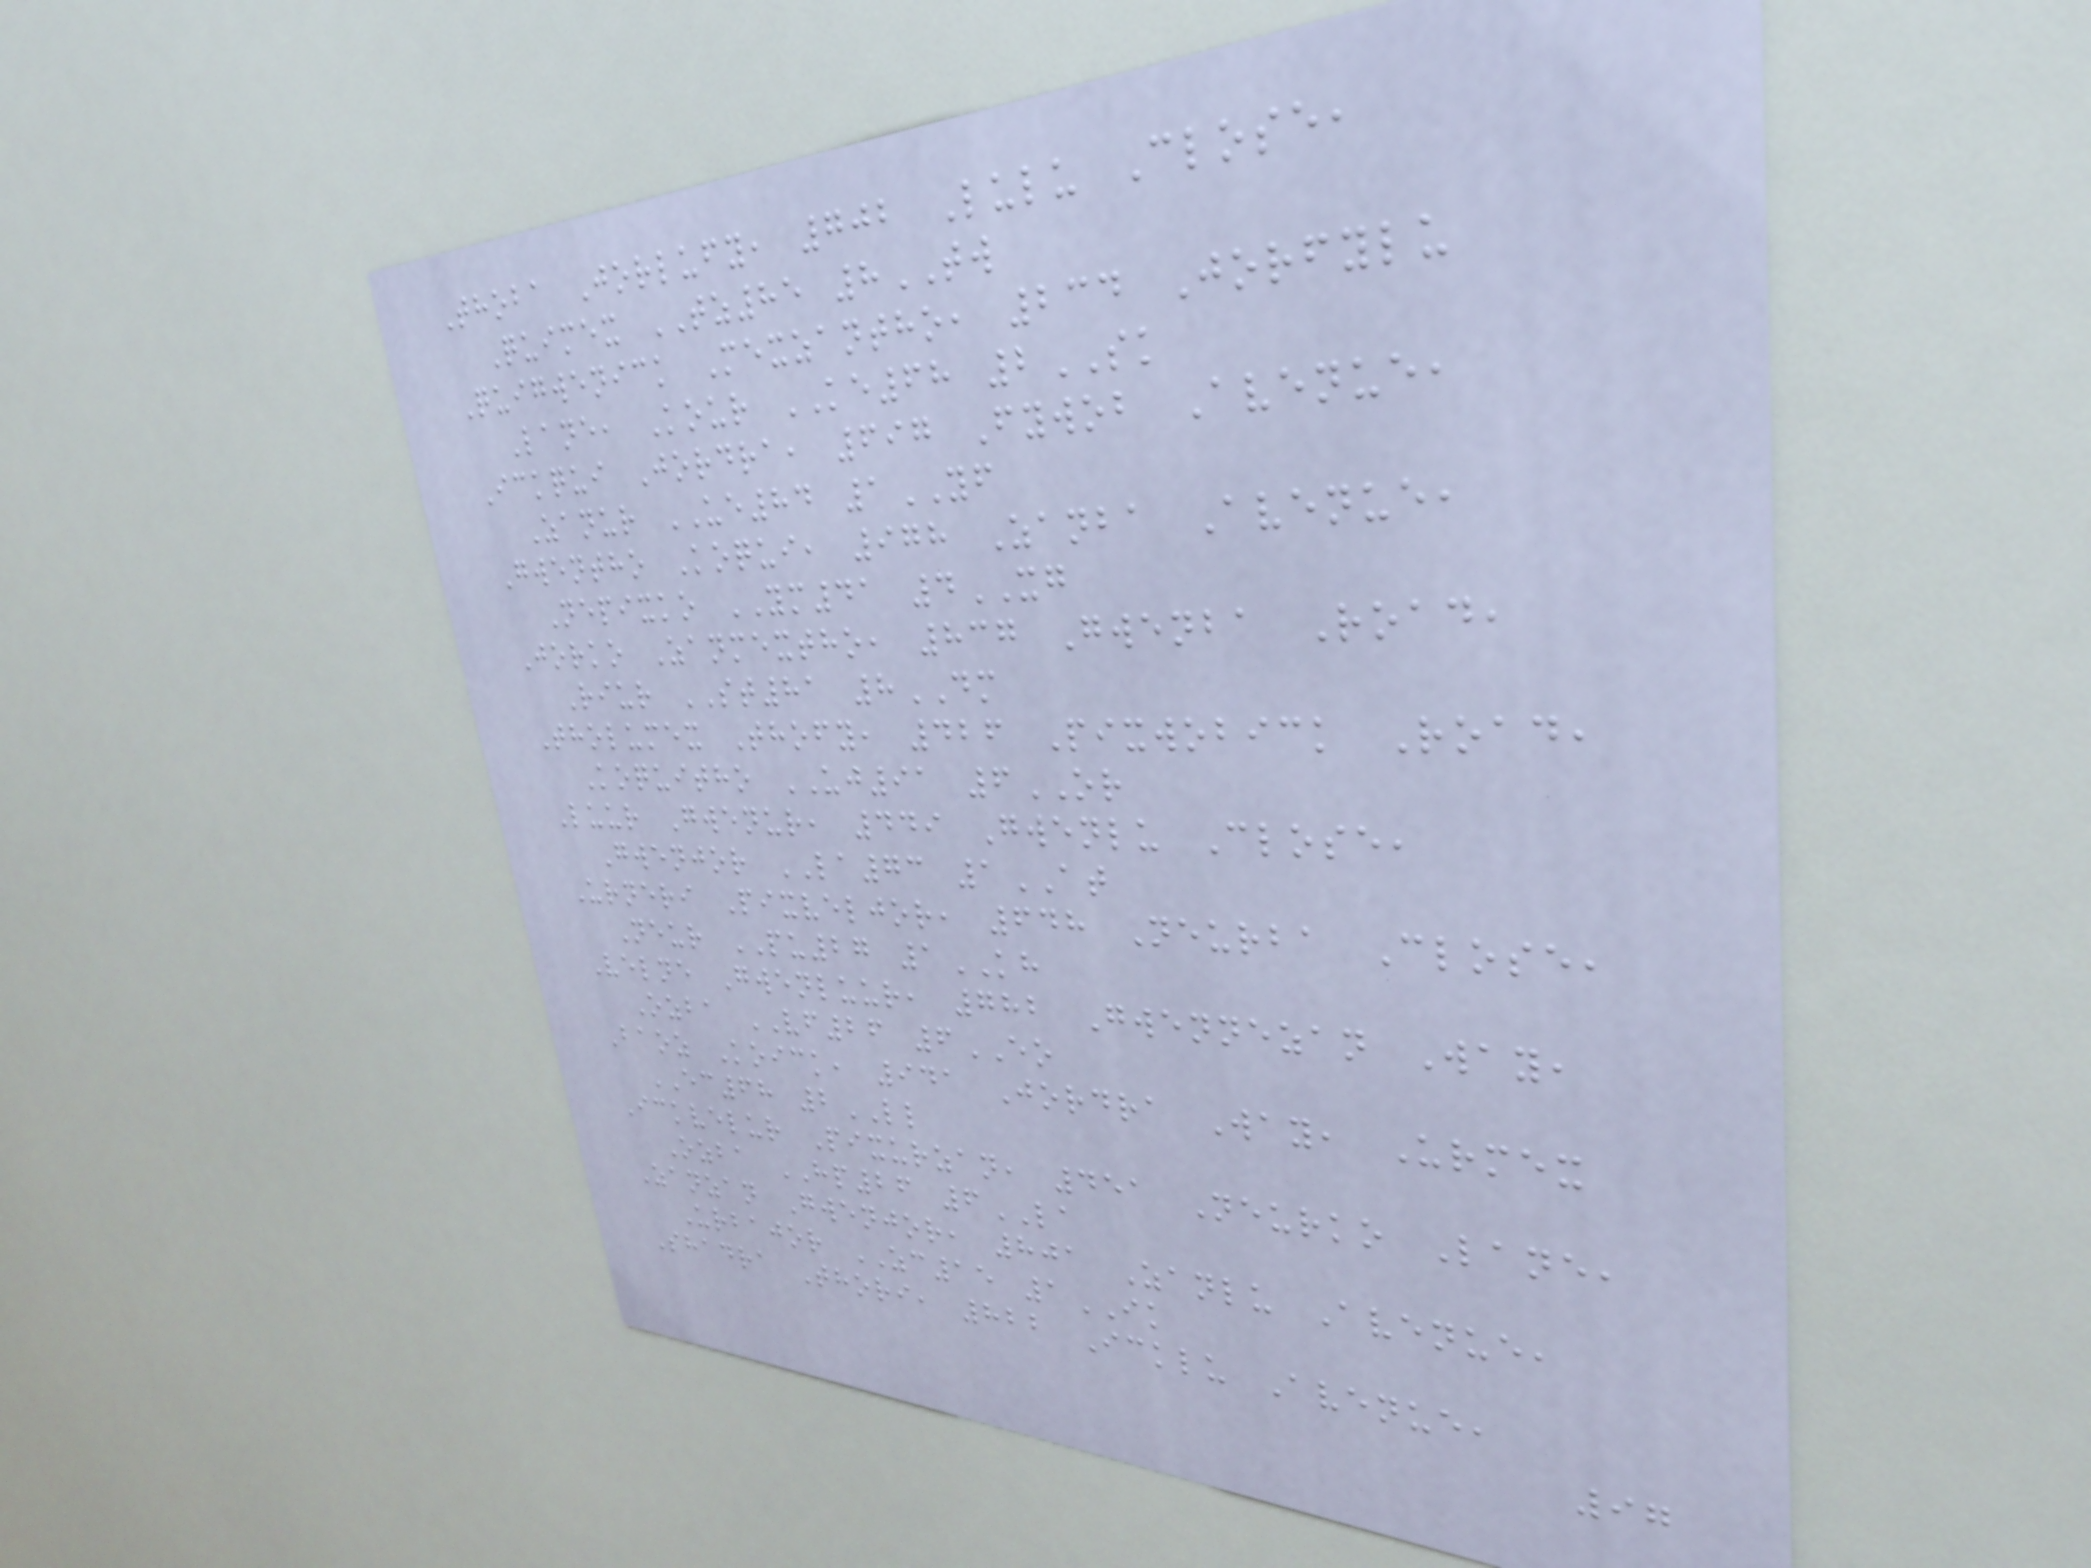Thoba Jorlufy, 702 Lulu Close,
Quimex TZ85 8TW
Quigwenick Mexzantho, 234 Jorfylu
Lane, Kour KE68 2SK
Ickqui Jordra, 697 Fywob Avenue,
Zanur UE84 1YF
Gwentho Koqui, 978 Zanba Avenue,
Nepixko YM41 4XG
Jorko Zanmextho, 837 Gwenba Road,
Riur ST81 8DM
Tholumex Thofy, 426 Pixwobick Road,
Koquitho UJ91 6OR
Luur Gwenur, 449 Gwenlu Close,
Gwenjor LA73 1AT
Urneri Pixveljor, 648 Neurba Close,
Neur PU27 1KH
Velne Gwenluur, 782 Gwennezan Way,
Ozba VF26 6EO
Baoz Koick, 941 Jordra Way, Urmex
EC68 2LL
Ickvelur Pixurzan, 451 Neurko Lane,
Ozba HP26 6LA
Zanzan Gwenjor, 801 Zanlu Avenue,
Urbajor ZC15 1IK
Shadra Thori, 822 Icklu Avenue,
97
